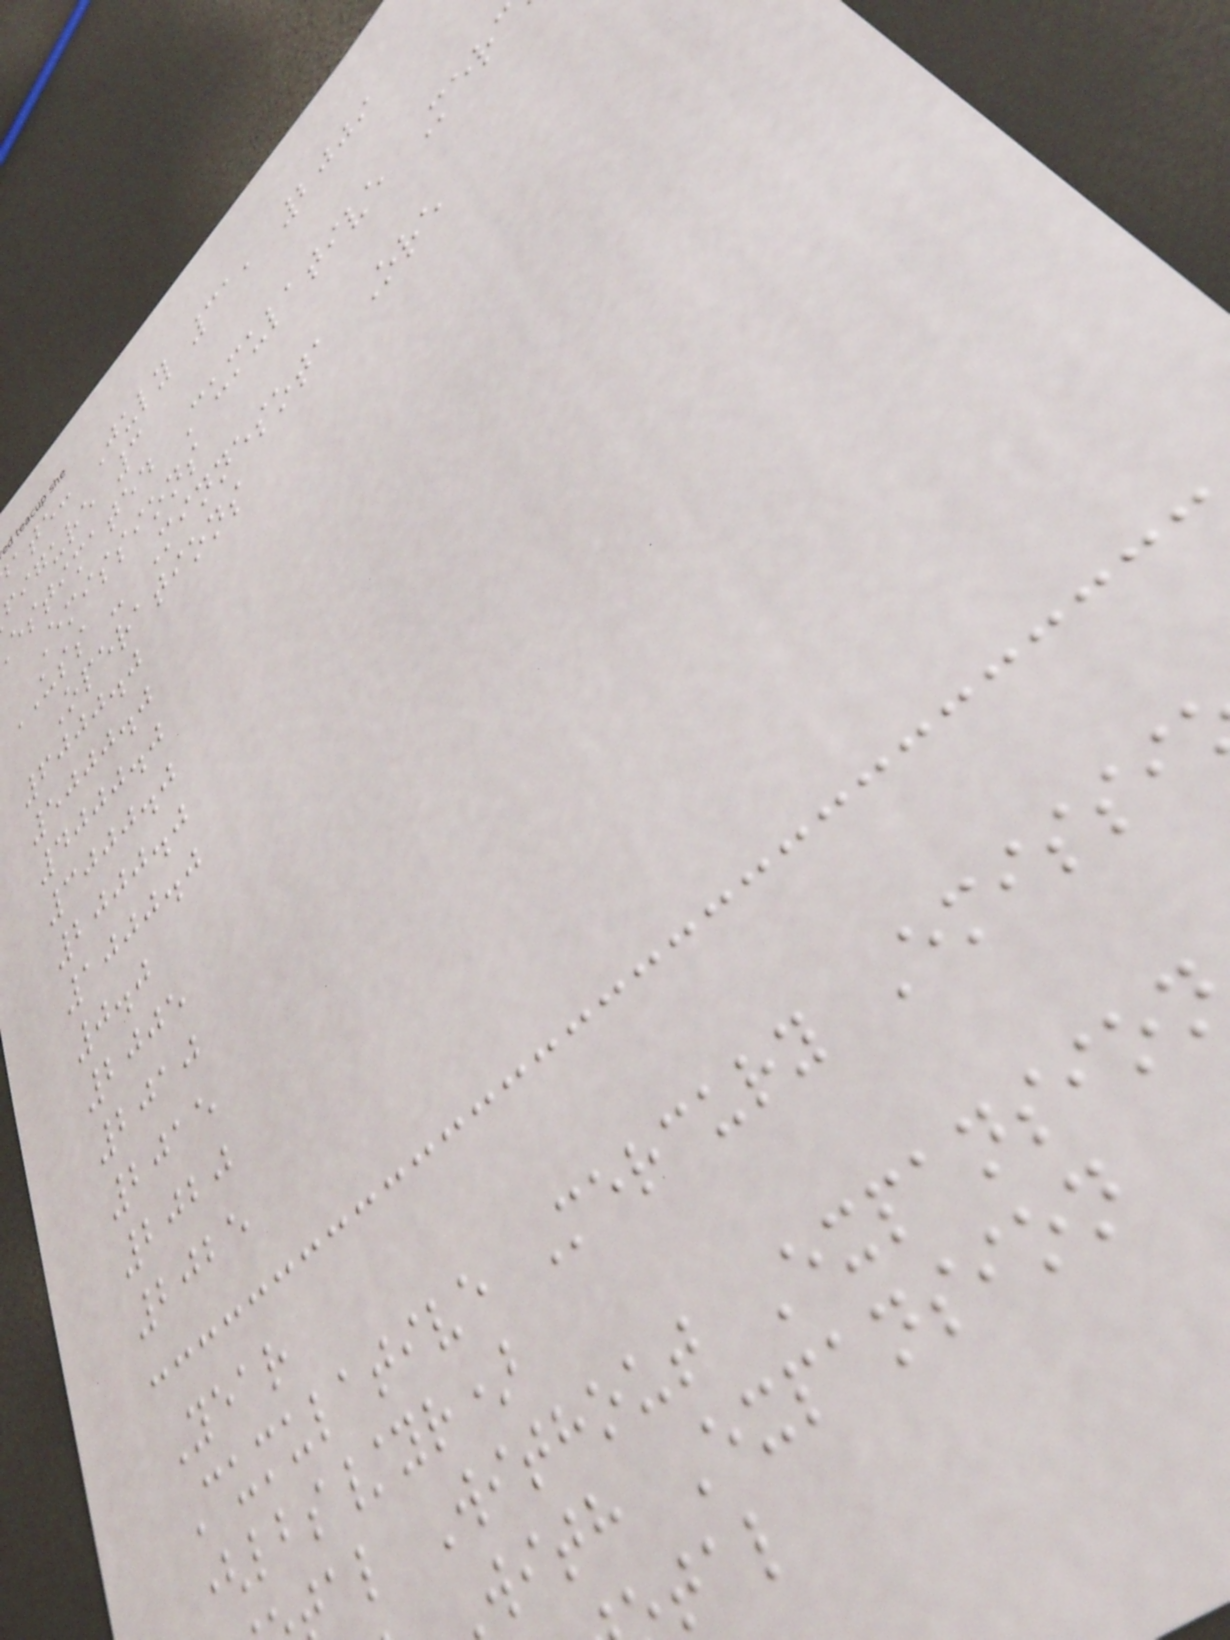ate: July 31, 2009
figure 3
estimated Cumulative Mer
Emissions
USS - Minnesota Ore
Operations
6000.0
5000.0
4000.0
3000.0
2000.0
1000.0
0.0
2005
2010
2015
2020
2025
Year
Cumulative Mercury Emissi
(lbs/yr)
al Without Expansio
with Expansion
